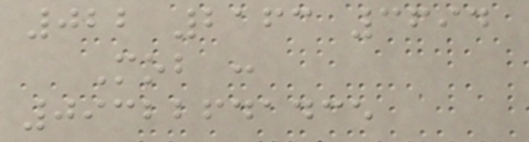022 2163 3694
Mob :
09322641435
